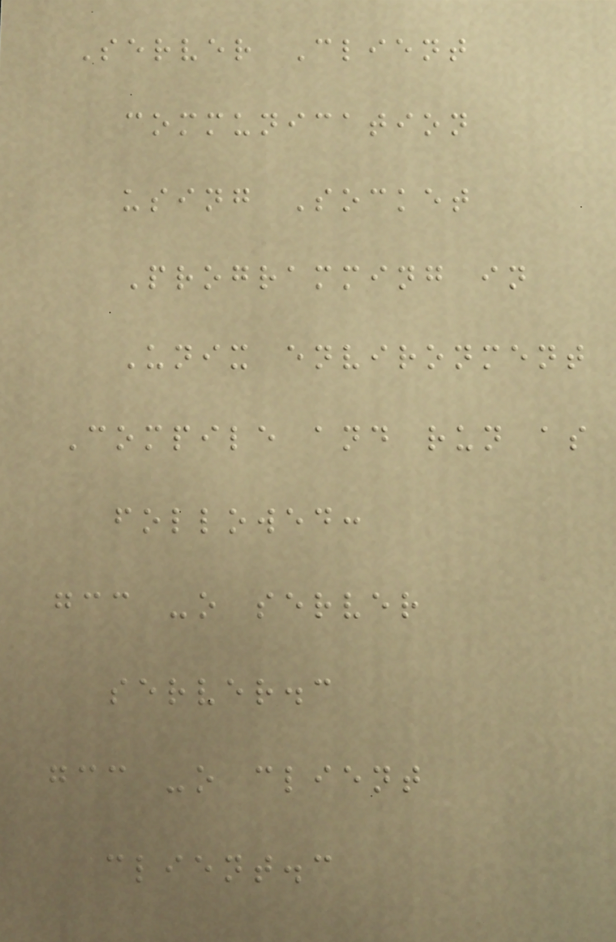Server Client
communication
using Socket
Programming in
Unix environment
Compile and run as
followed:
gcc -o server
server.c
gcc -o client
client.c
